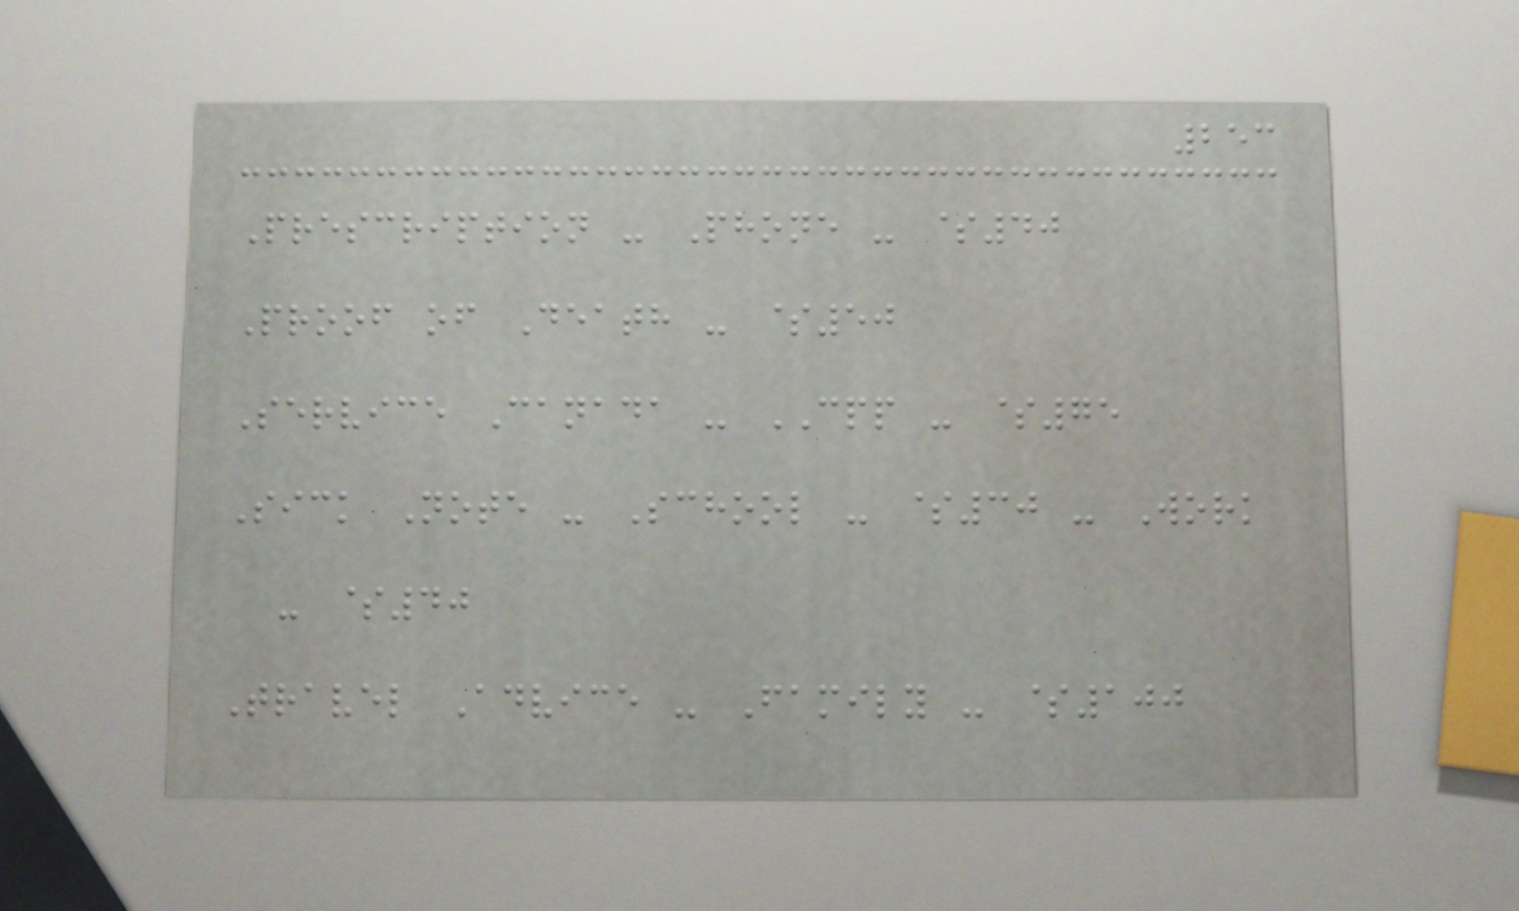253
Prescription - Phone - $40
Proof of Death - $50
Service Canada - CPP - $75
Sick Note - School - $30 - Work
- $40
Travel Advice - Family - $100
